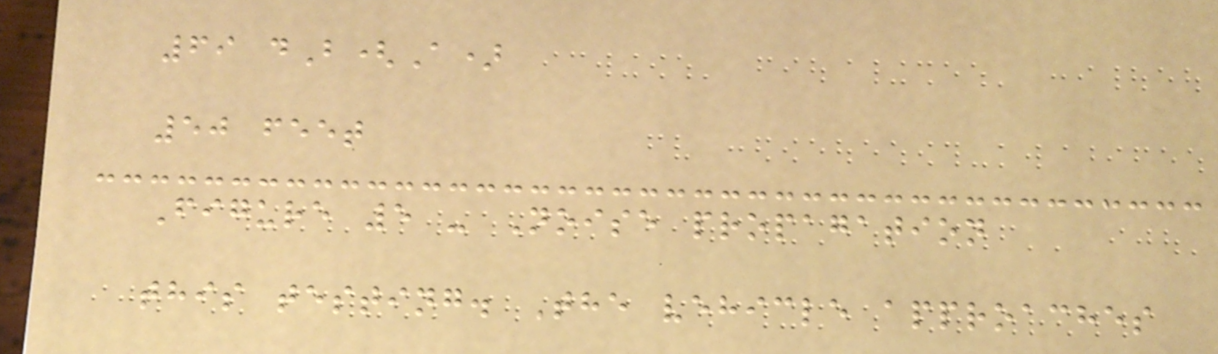69 dB(A)
50 feet
Figure 5 - Noise propagation
this testing. The vehicle approaches
